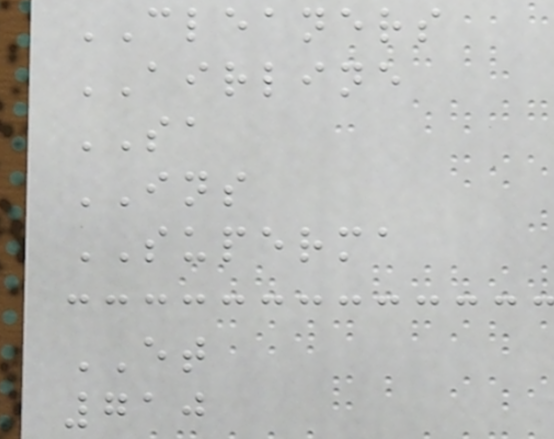CLEANERS
AIRLINE
SA
INS
SUPERMA
ET
710
